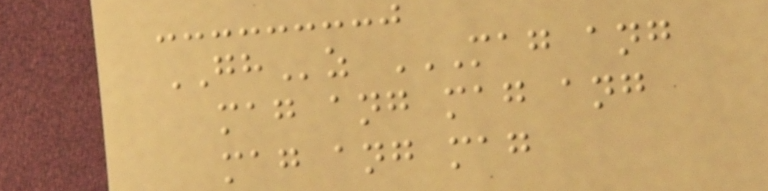GHz MAG ANG
MAG ANG MAG ANG
MAG ANG MAG
